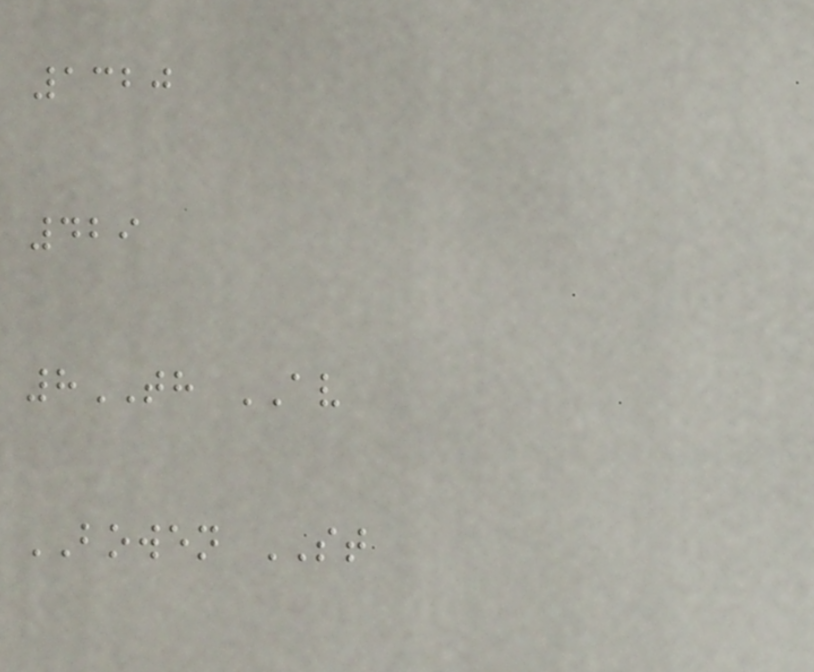1320
429
8TH AV
BOWEN ST
